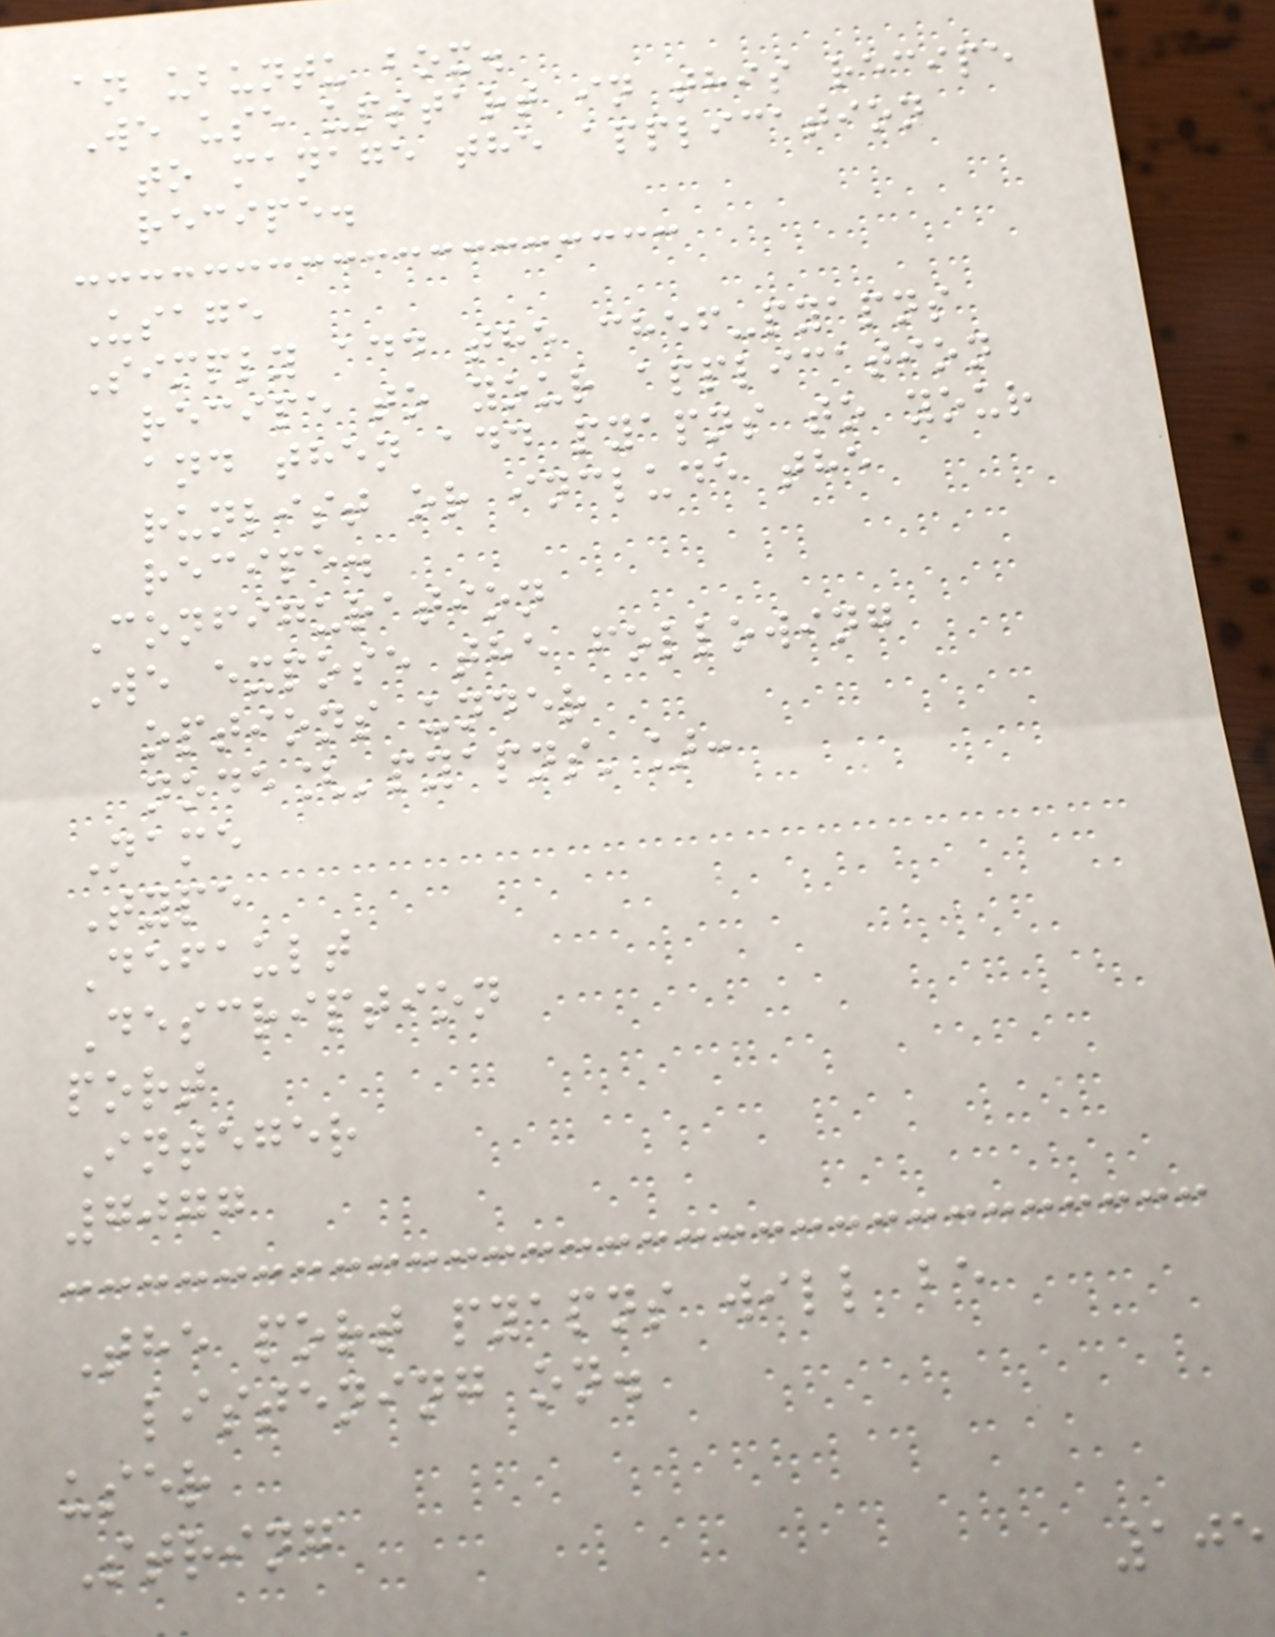an ubuntu box.
We use upstart in this recipe
to manage the application
recipe.
Usage
Simply add the chef-pyapns
recipe to your application
and then add pyapns to your
runlist or include the
recipe.
Configuration
We expose the following
options under
node['pyapns']:
Name
Type
Default
Description
port
Integer
7077
The port pyapns will be
listening on.
user
String
105
